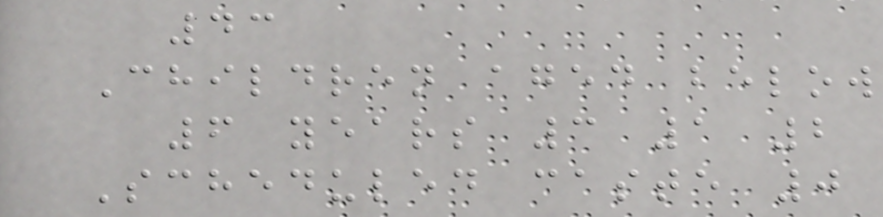43
Children aged below
6 years 3 1 2
Scheduled caste 0
